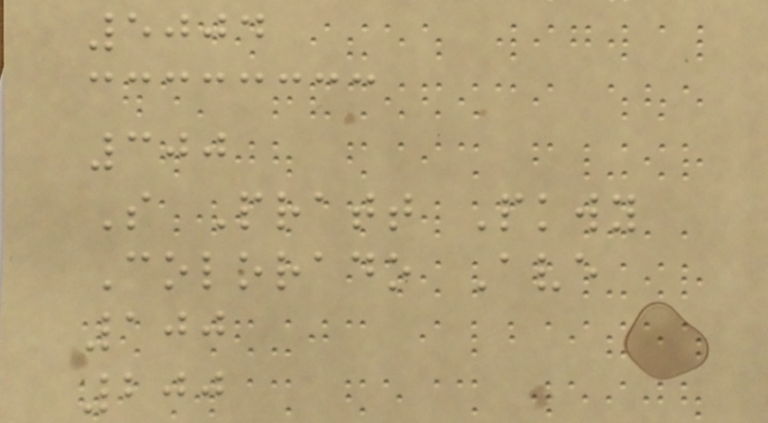5004
300
S Pratt Pkwy
Colorado Ave
100
200
